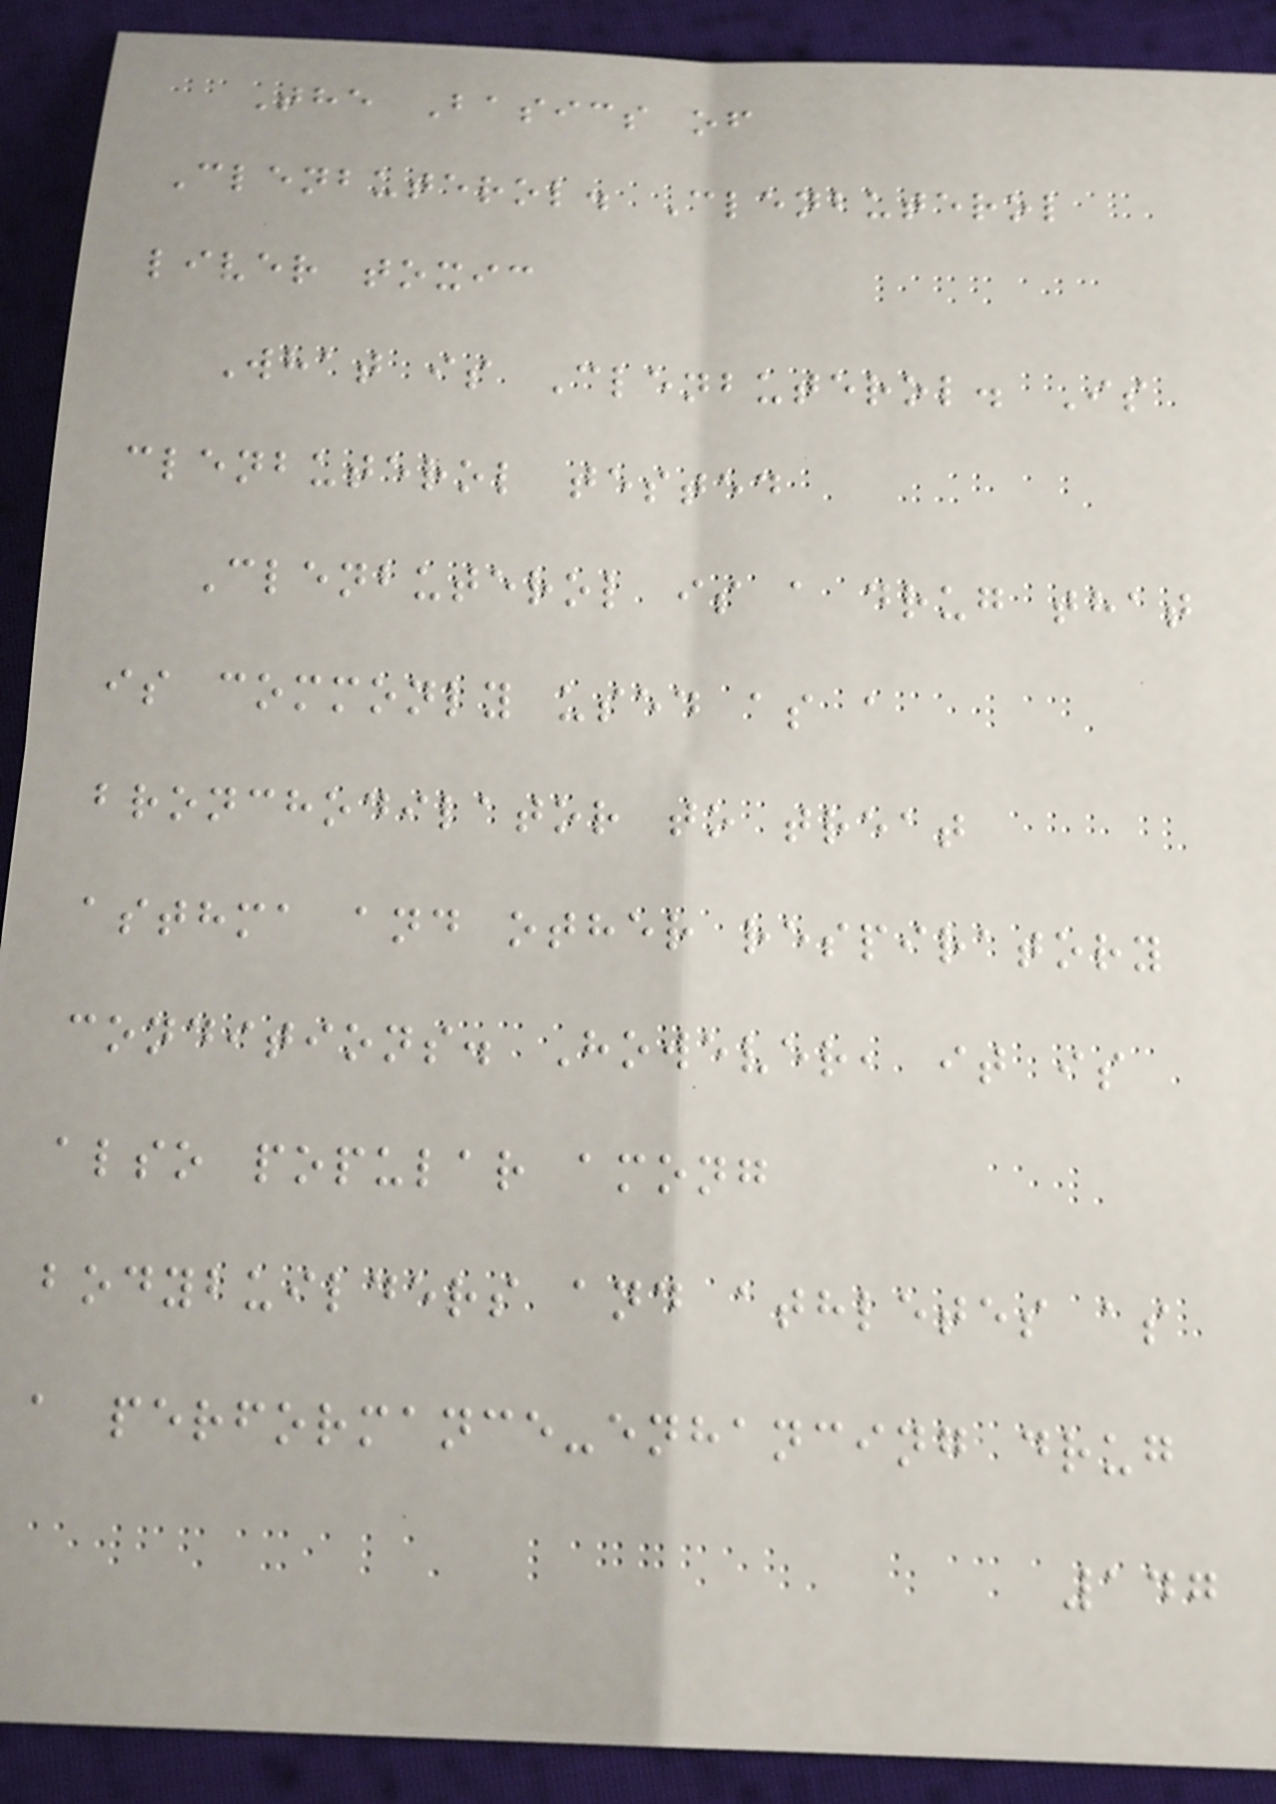The Basics of
Clenbuterol. Clenbuterol
liver toxic
What is Clenbuterol. Is
clenbuterol tested
Clenbuterol is a drug that
is commonly used as a
bronchodilator to treat
asthma and other respiratory
conditions. However, it is
also popular among
bodybuilders and athletes as
a performance-enhancing drug
147
